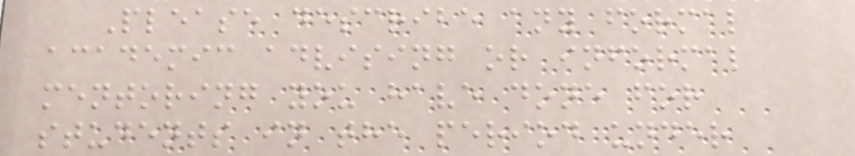Please describe any formal
academic advising or informal
mentoring you have done for
students in the period under
